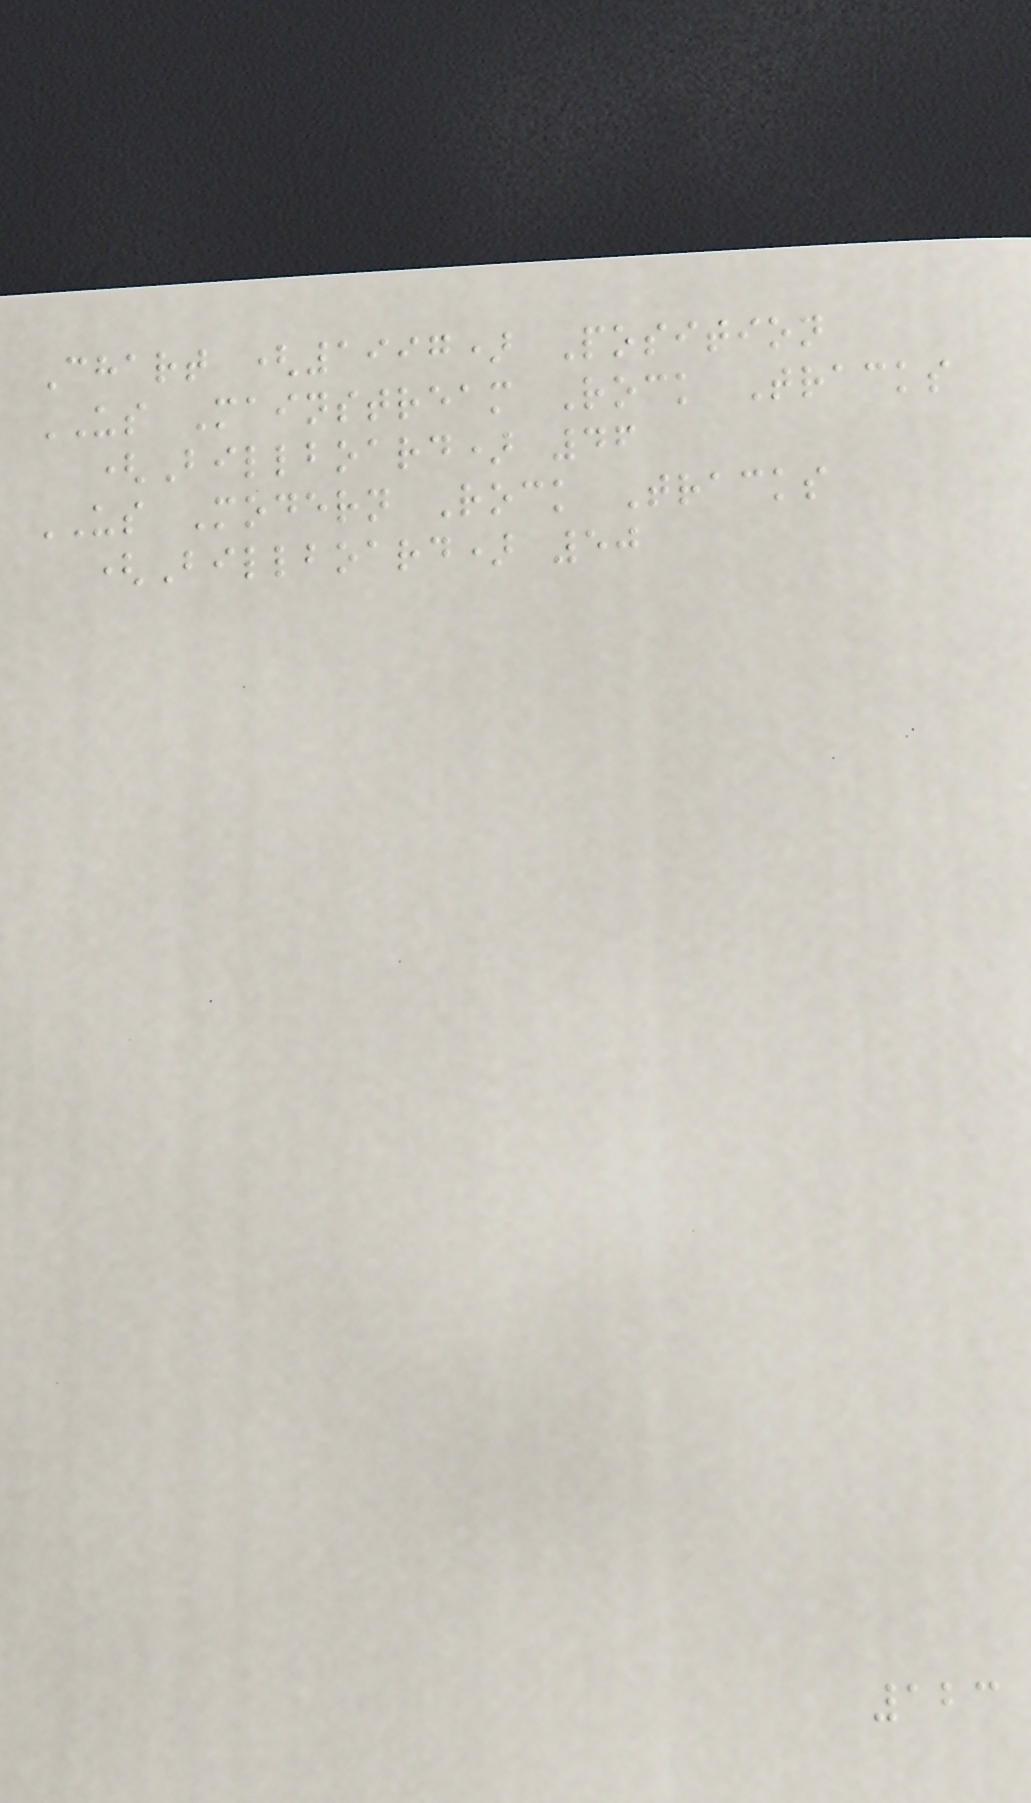Chart (1997) Position
US Mainstream Rock Tracks
(Billboard) 46
US Modern Rock Tracks
(Billboard) 50
123
